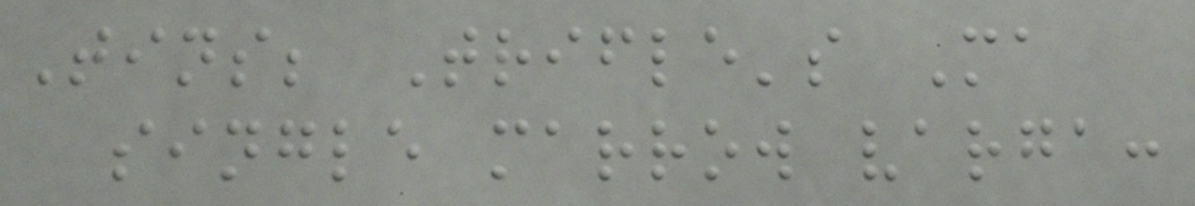Tins; Trifle's Ma
single marrow varga:
